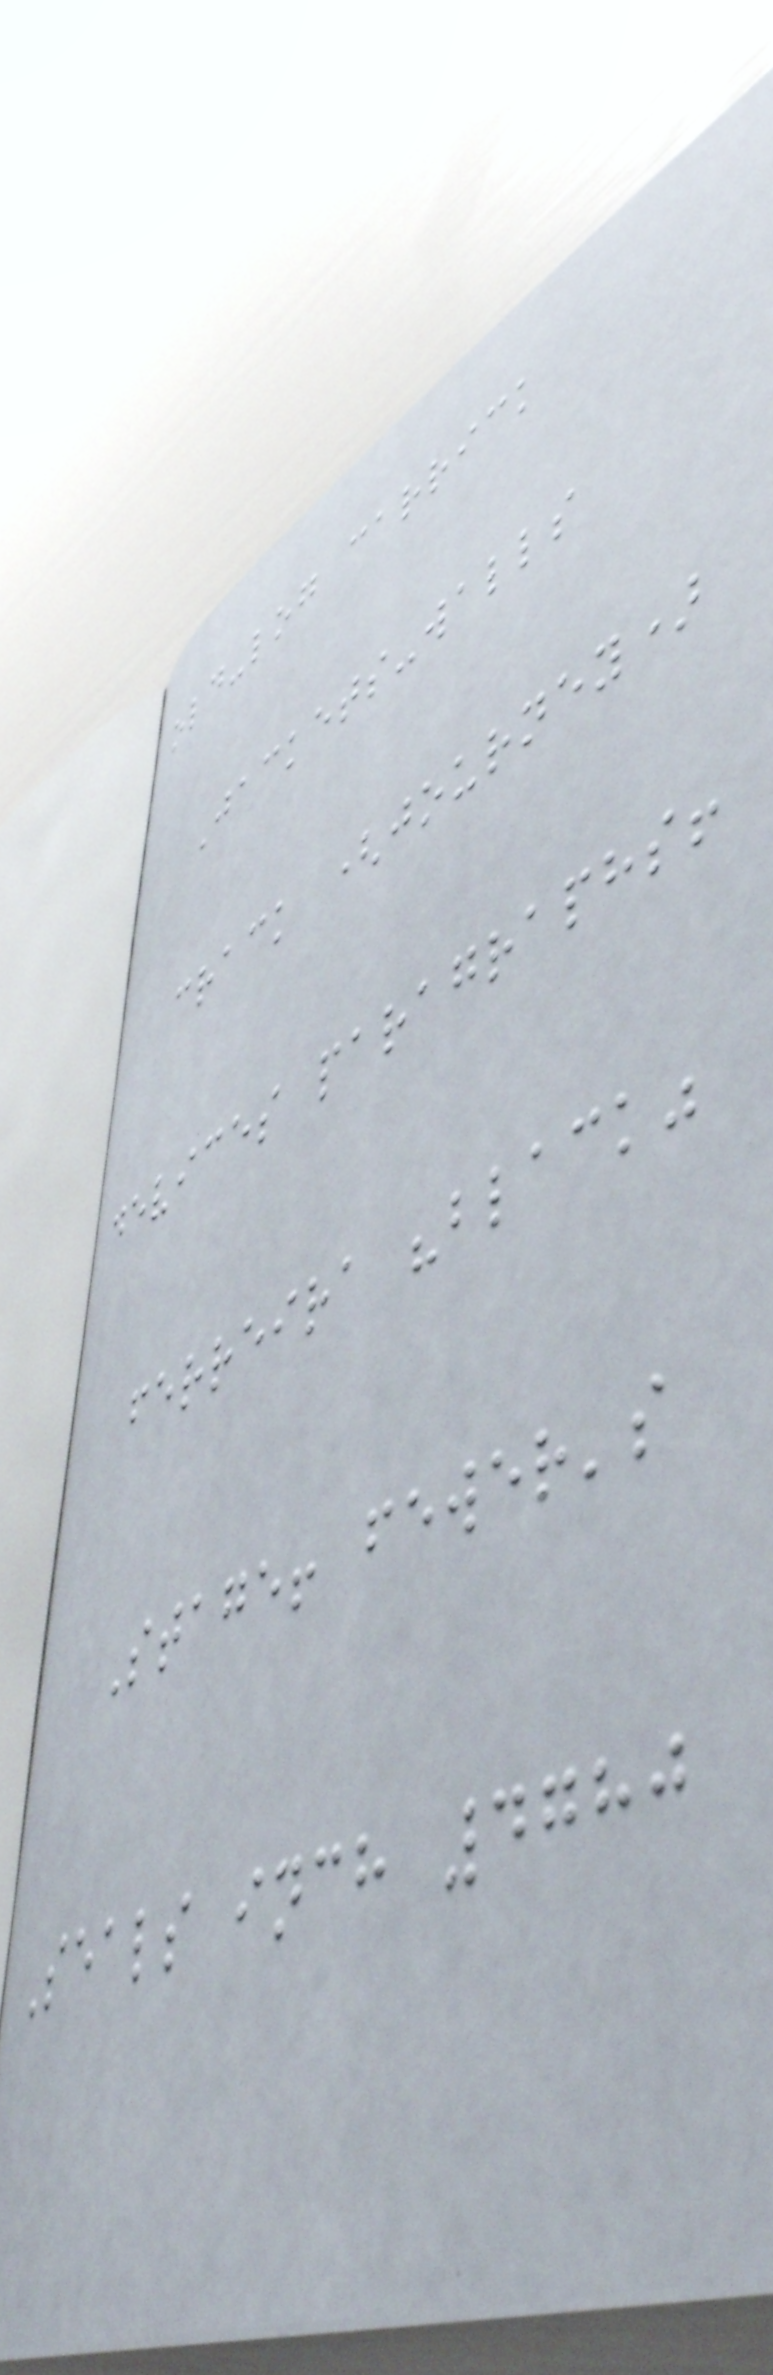old-log carrick
Jackets-walls
crack (journey)
devices paragraphs!
ferreira "black"
Stage! fewer's
Seals inch 4780
